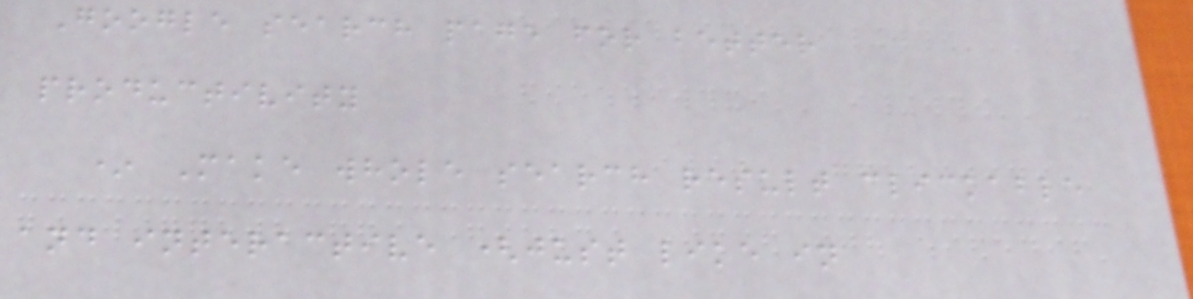Google search page for better
productivity
* Make whole search result clickable
and interactive (just like in
